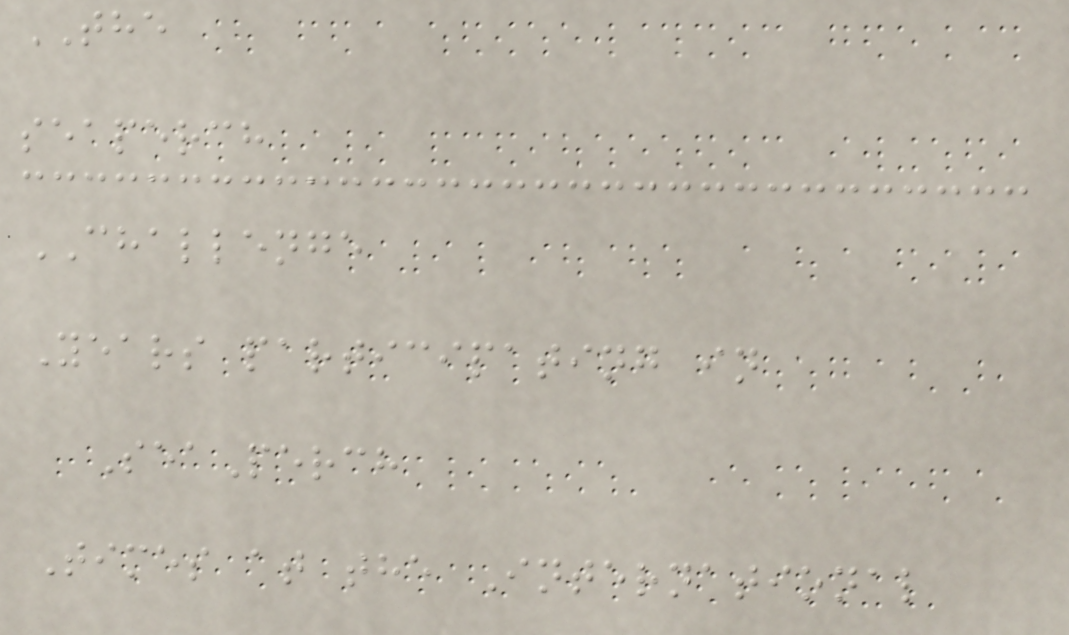THE
seaperch
CHALLENGE
Years participating in
SeaPerch
Times at the International
